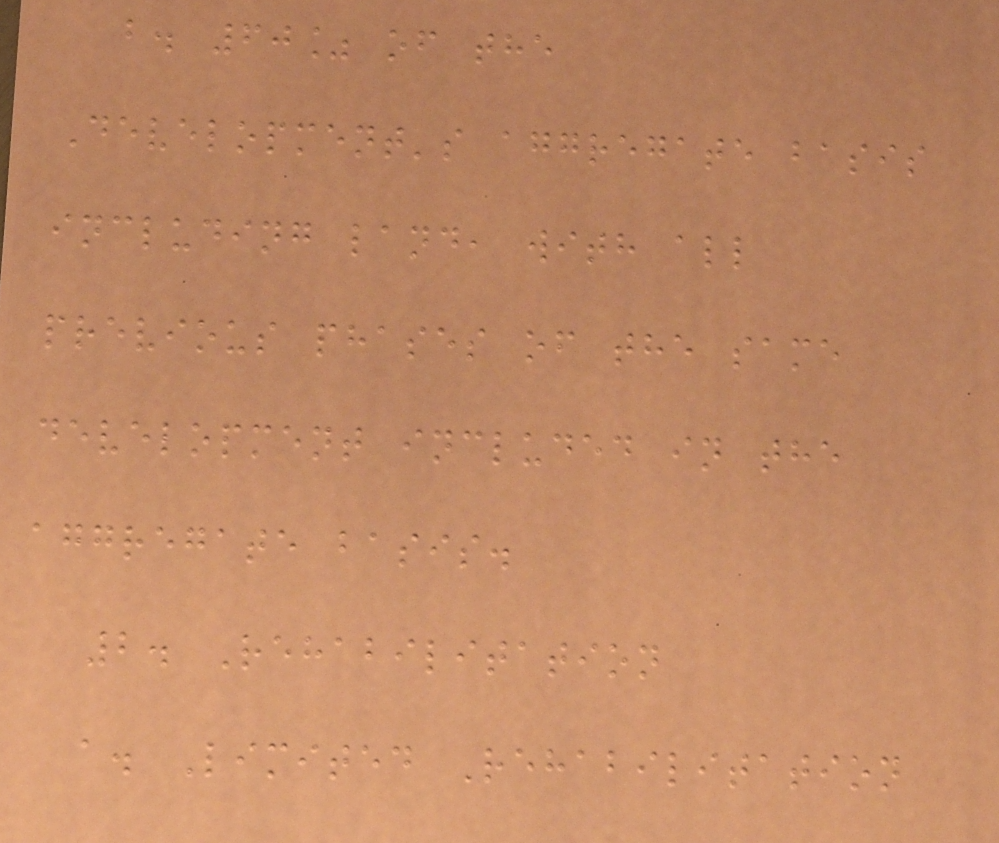b. 60% of the
Development's aggregate basis
including land, with all
previous phases of the same
development included in the
aggregate basis.
2. Rehabilitation
a. Limited Rehabilitation
